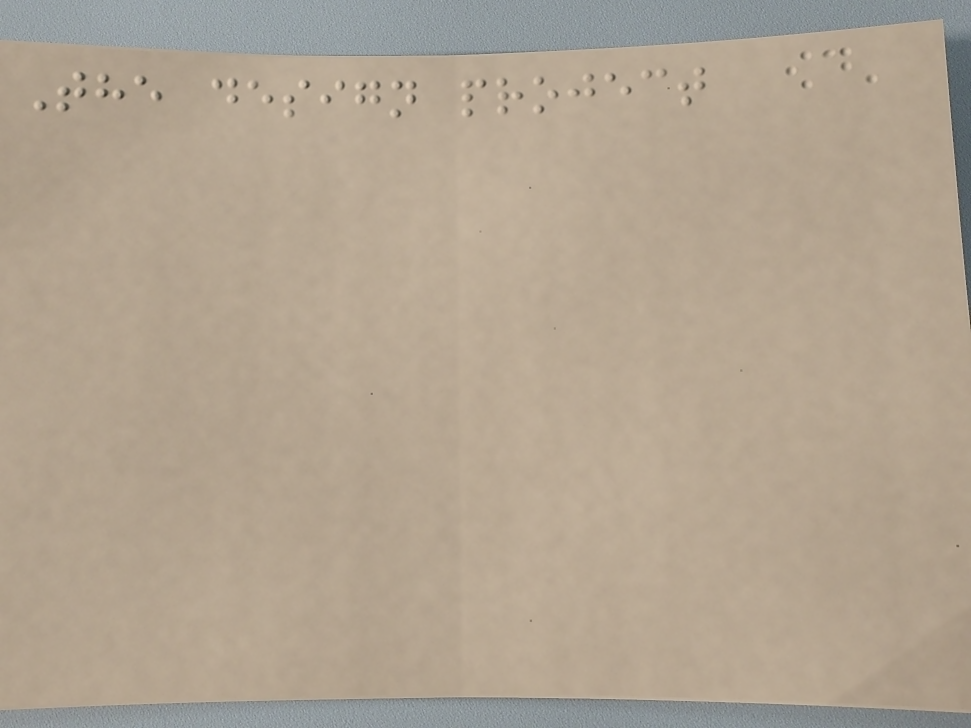The design project
